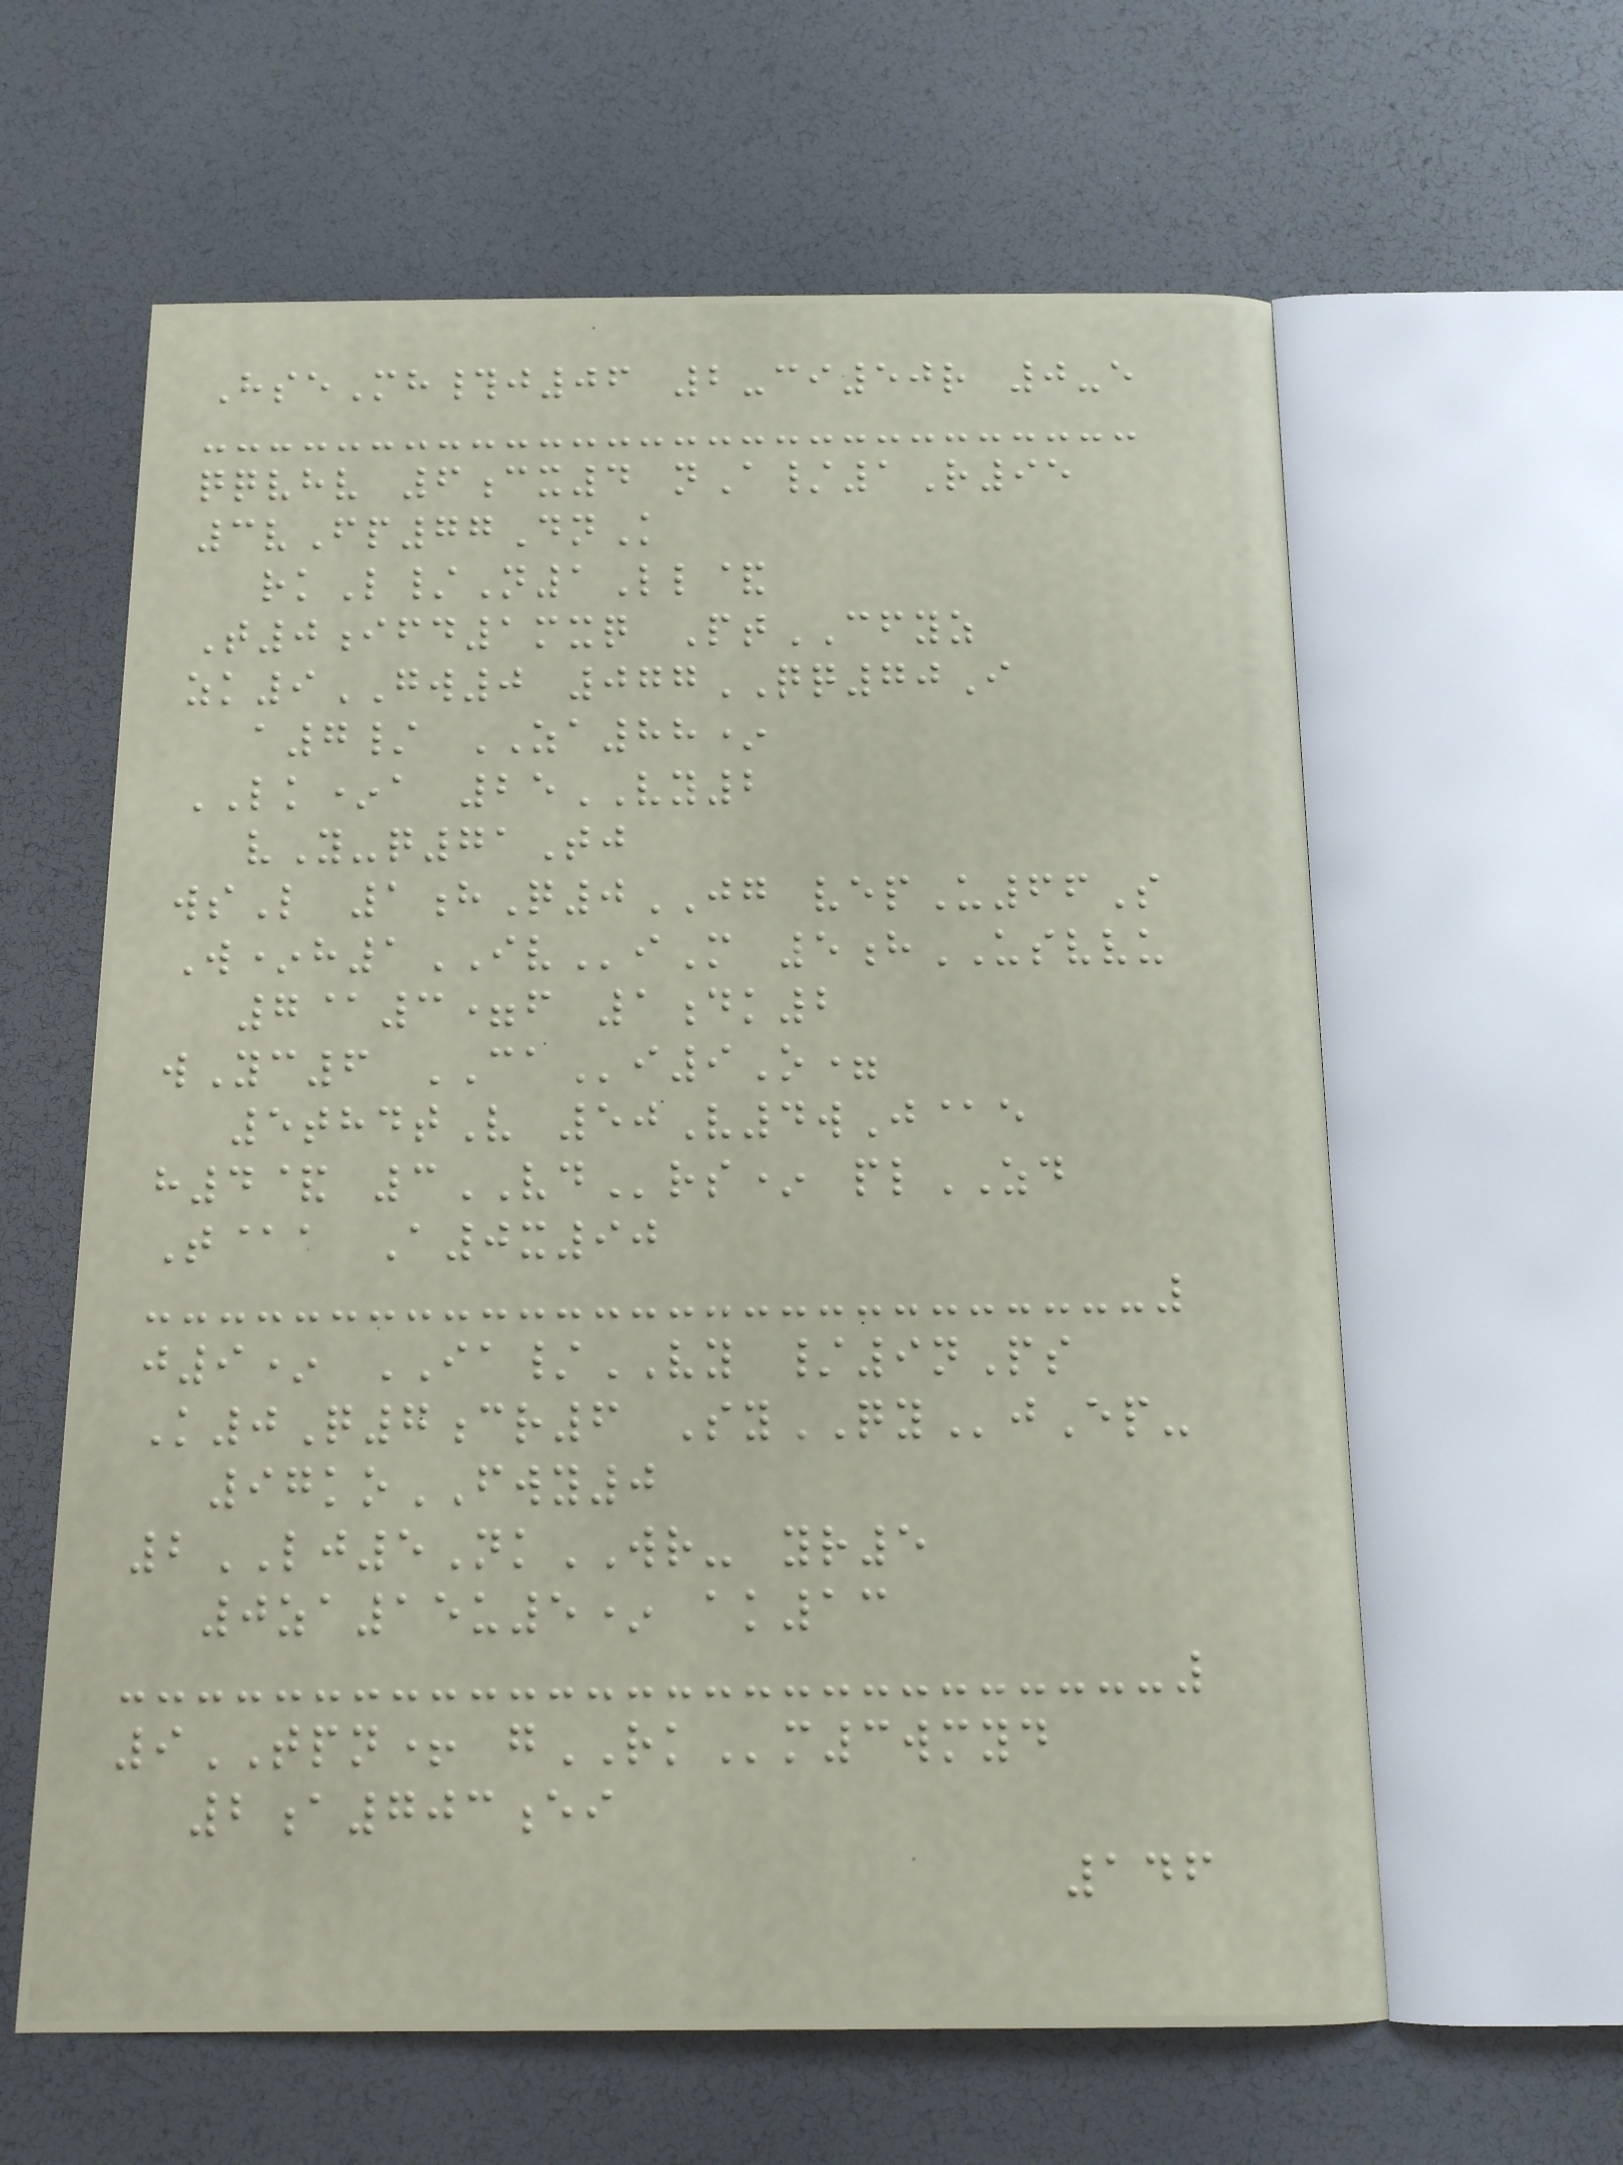HseMh#j06 2-ci50r 0-e
qqvhv 6cx4 nA/1R95
3vFp77DnK
rkL/N1Ll&
T0ifd1mxq PtCFYZ
zk9GW0 077QQ70I
a7/ ZA88*
LK*a 25VY2
vY-q71Tj
wsL 1hQ0JG vepU66S
W*h1IViM 5hUSVVU
7@3=f 1dk2
wYc6 CAi9O=
5thdtV 50V4wJ@e
h4& 3VDrs* plZD
T@a A0x90
j9* IA/VY /9nPs
K0Q7cr6 SyQYjEp-
97koFWY0
2LJ5NkWR- yr5
0za15u5* ak13
9TPN+ gRKm3wmyd
2a703ei
146
